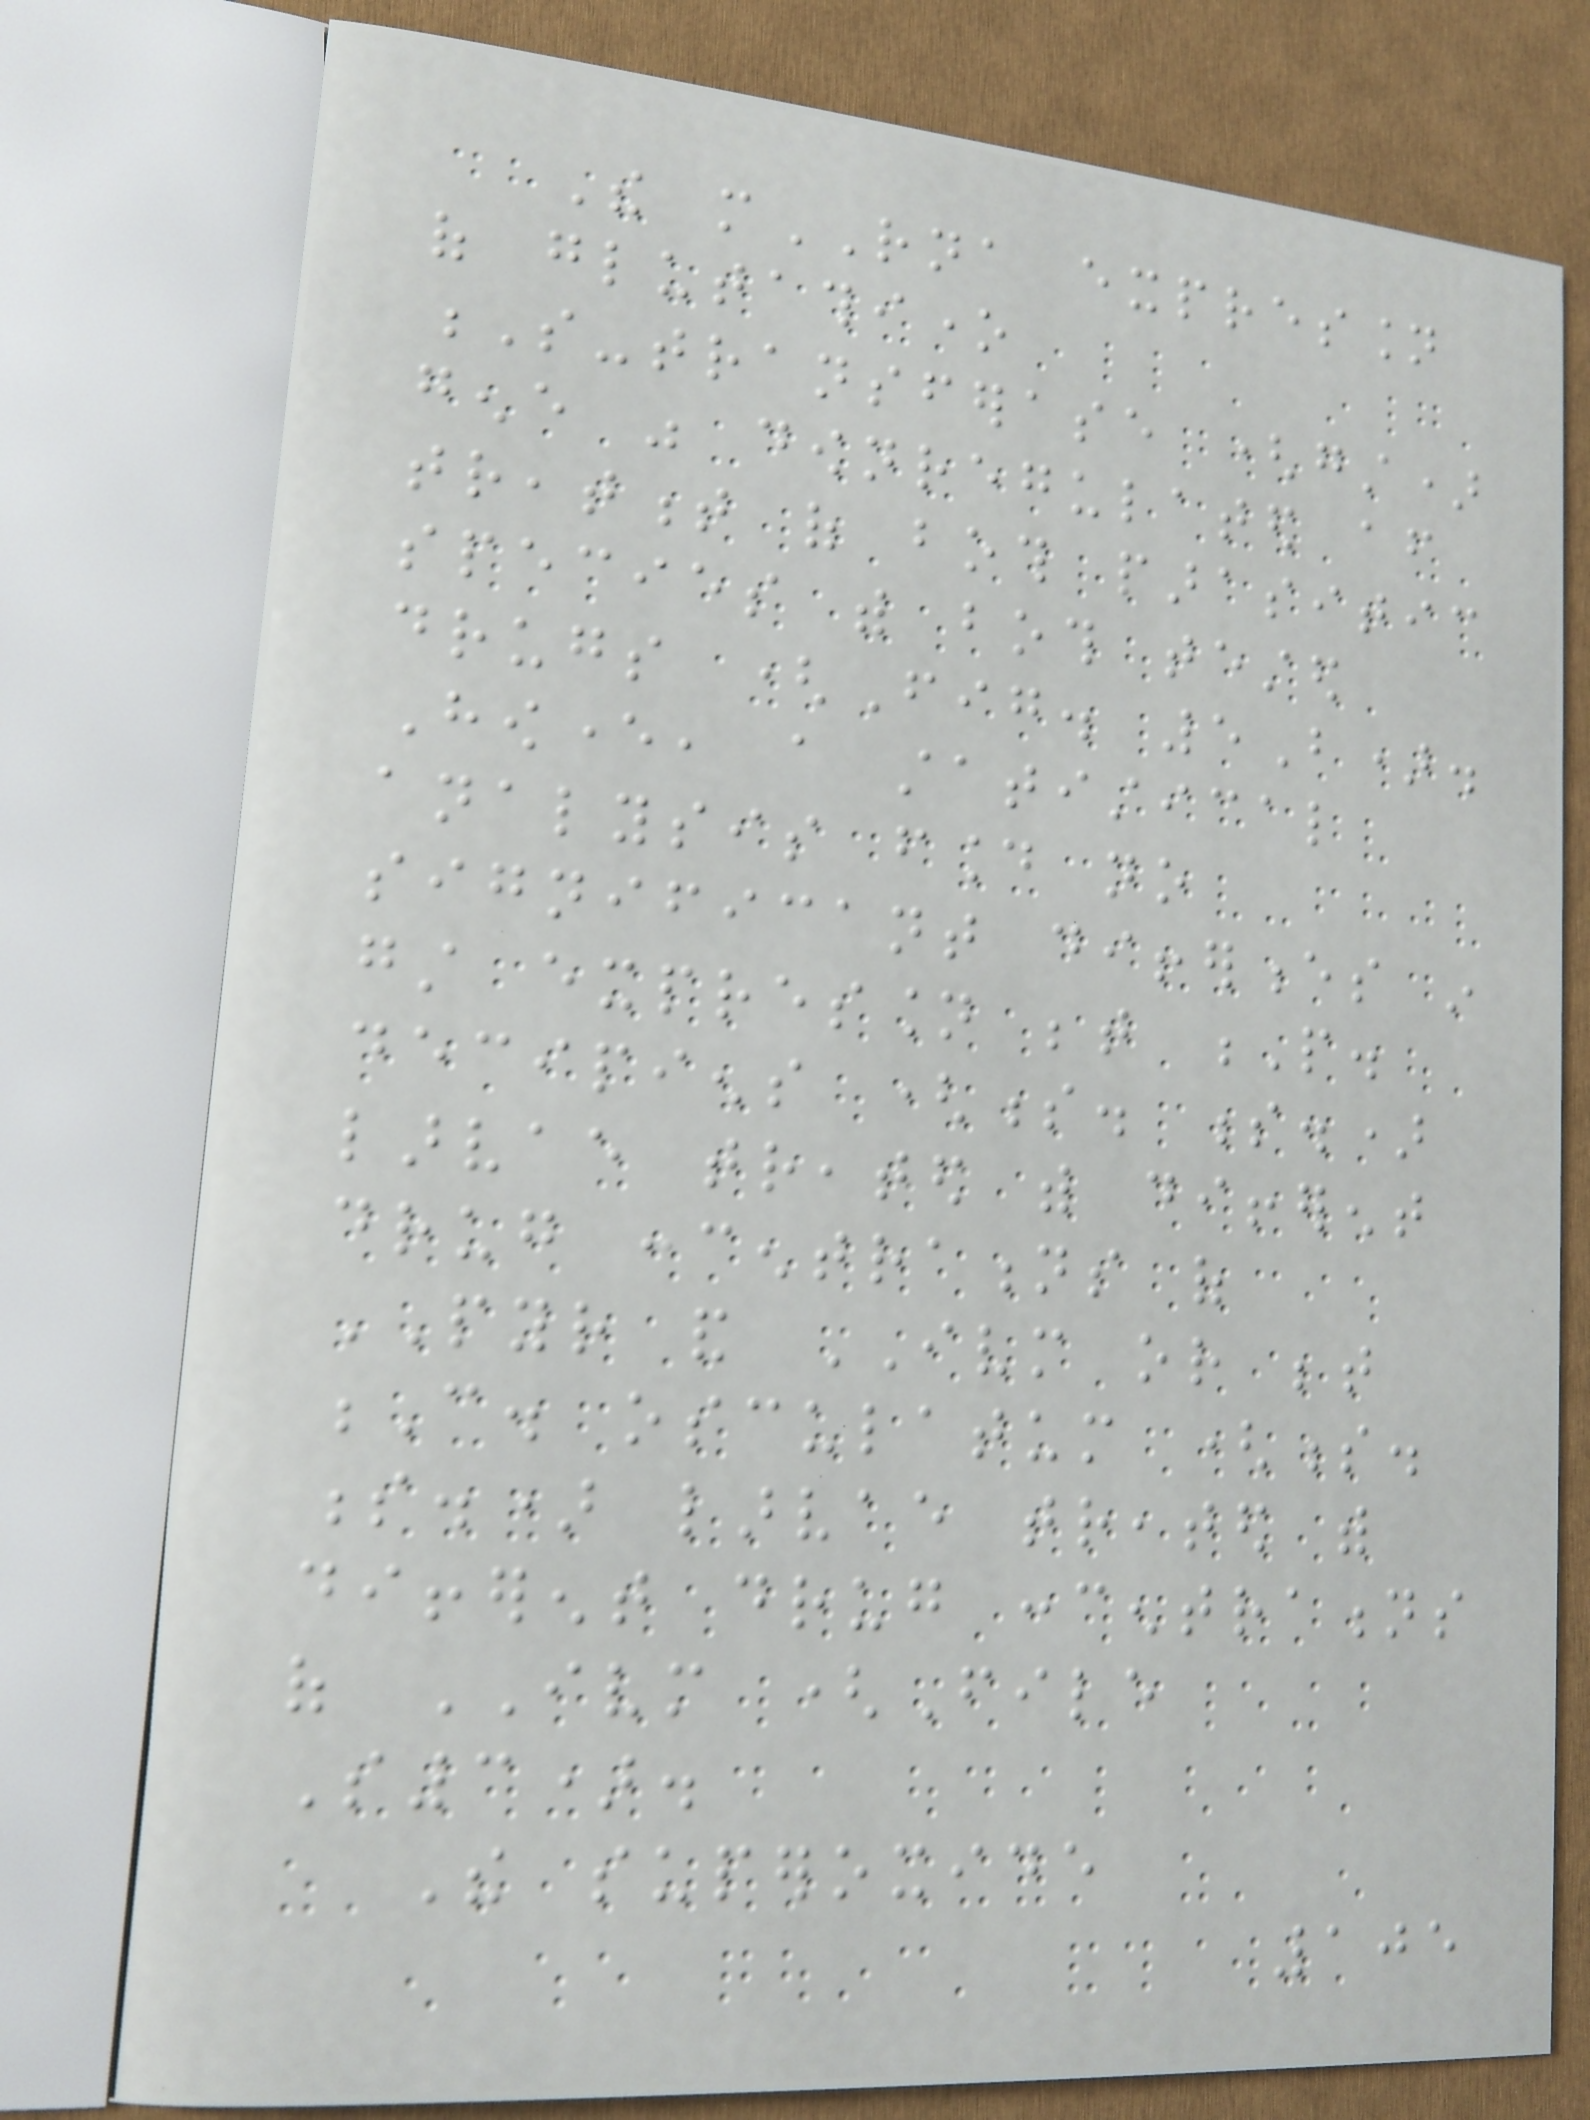The mRNA expression
of glutathione
S-transferase (gst)
gene was downregulated after
treatment of both parasitic
species with both tested
drugs (Fig. 5B).
However, a statistical
analysis found no
significant differences in
gst expression between P.
decipiens (s. s.)
larvae treated with different
drug concentrations of
PYR and IVM or between
C. osculatum (s.
s.) larvae treated with
different drug concentrations
of IVM (File
S3).
The superoxide
105
